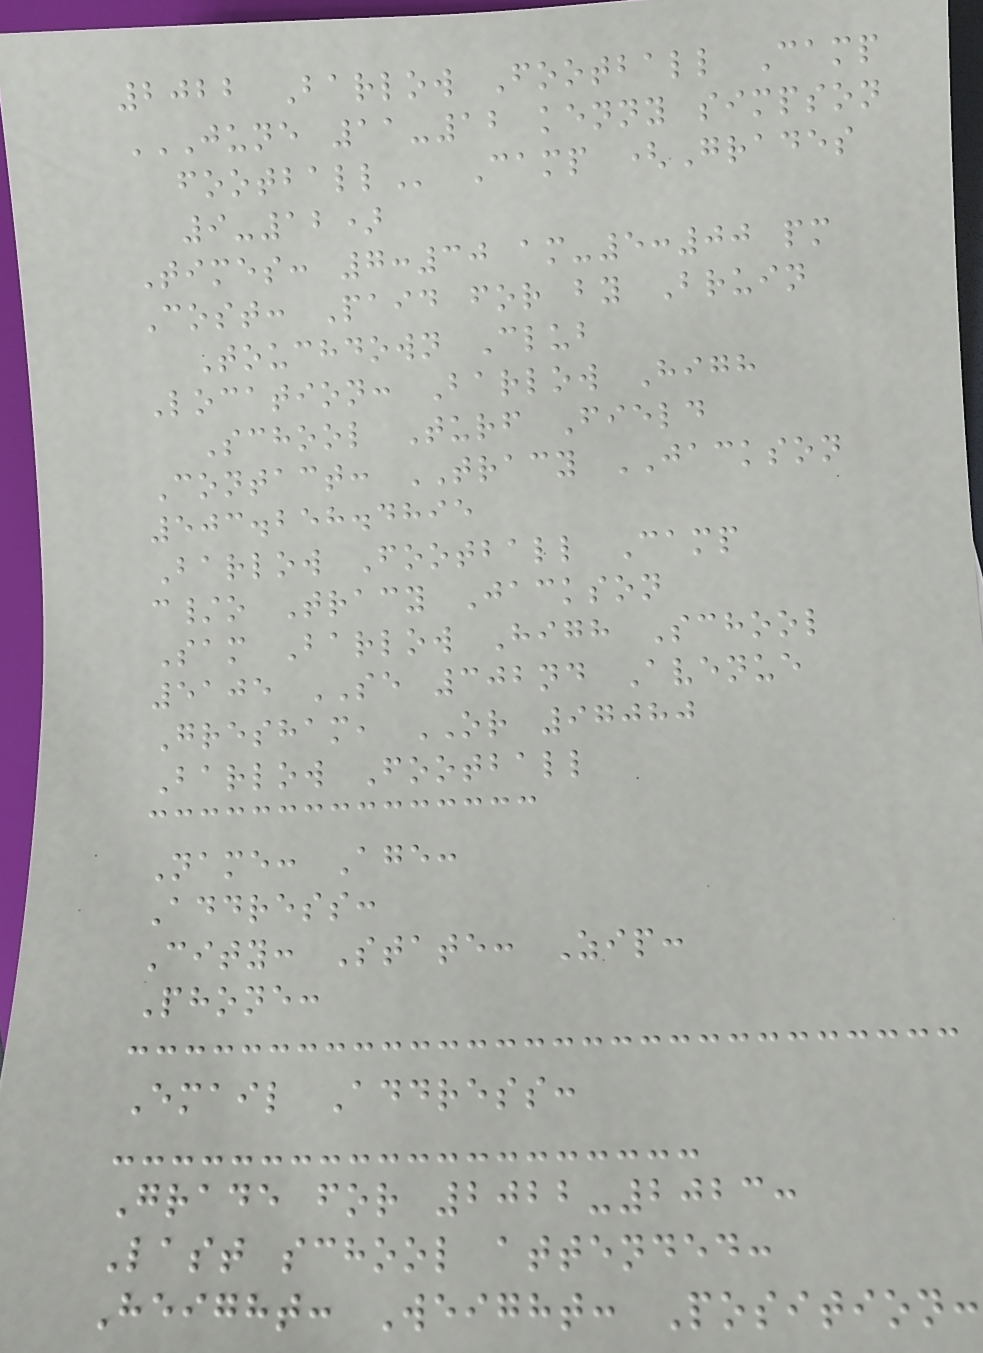2022 Barlow Football Camp
JUNE 11-12 KENNY SIMPSON
FOOTBALL Camp (Grades
9-12)
Times: 7:30 am-5:00 pm
Cost: Paid for by Bruin
Touchdown Club
Location: Barlow High
School Turf Field
Contact: TRACY JACKSON
503.258.4895
Barlow Football Camp
c/o Tracy Jackson
Sam Barlow High School
5105 SE 302nd Avenue
Gresham, OR 97080
Barlow Football
Name: Age:
Address:
City: State: Zip:
Phone:
Email Address:
Grade for 2022-2023:
Last school attended:
Height: Weight: Position:
